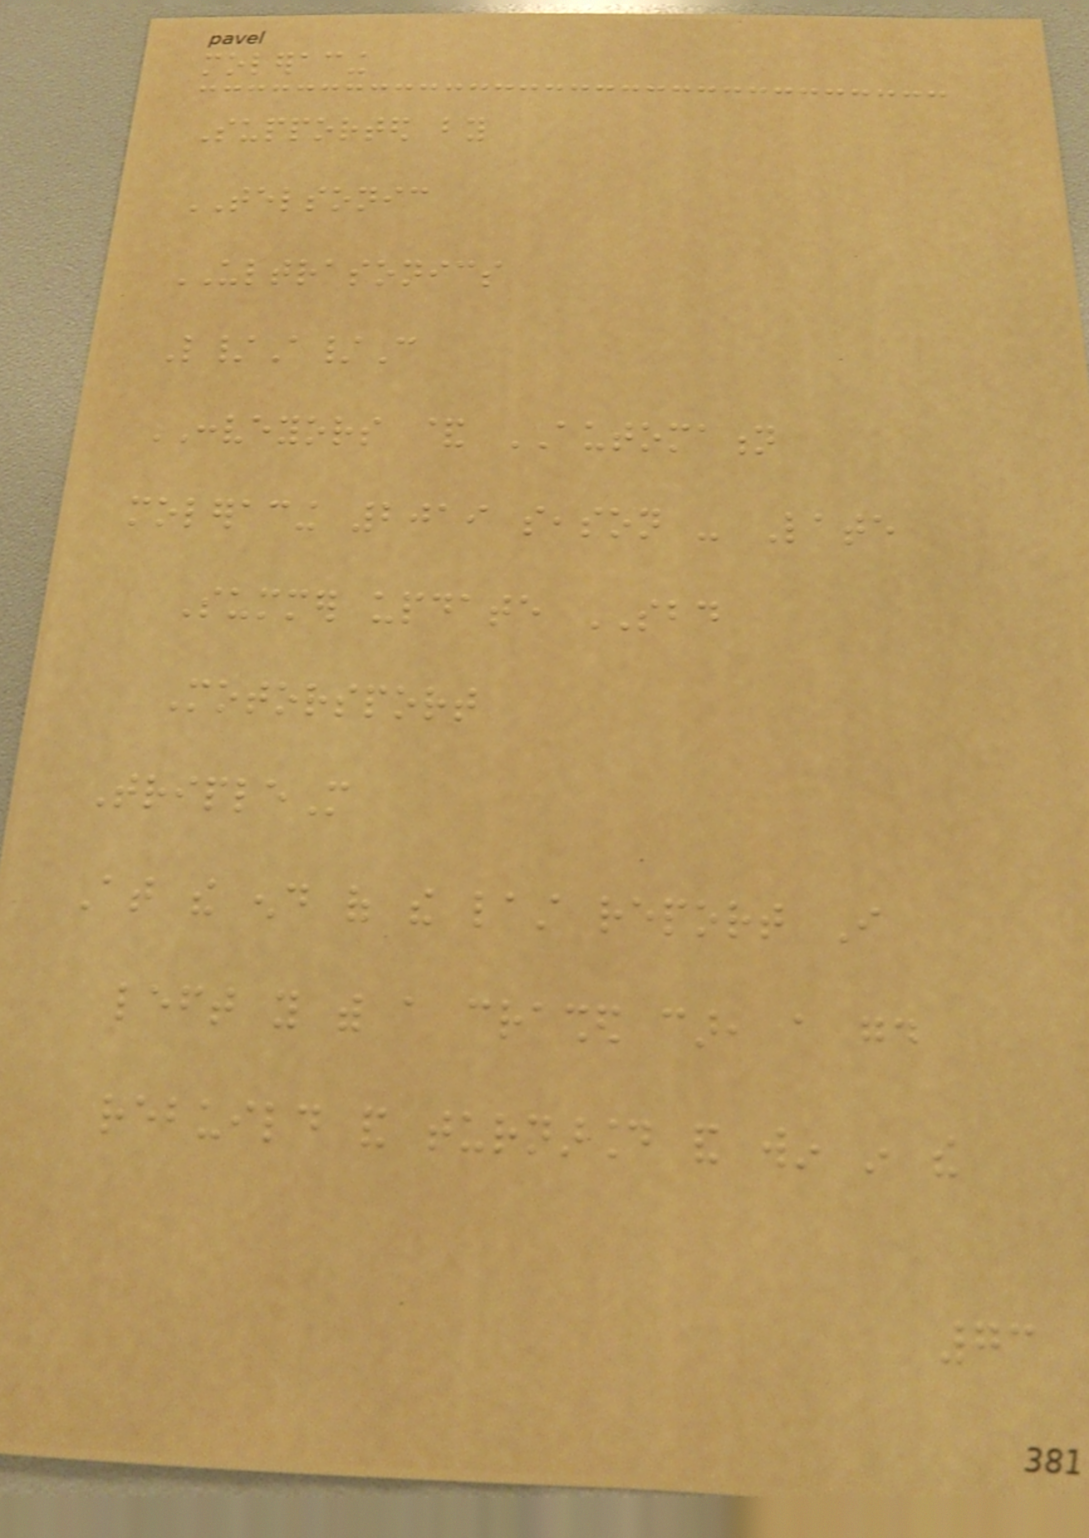moleracing
Supported by
TELSONIC
ULTRASONICS
L/A/C
CONVEYORS & AUTOMATION
moleracing 2019 season - Late
Summer update SBD
Motorsport
TripleM
At the end of the last report I
left you with a crashed car, a good
rebuild and turnaround and win in the
73
